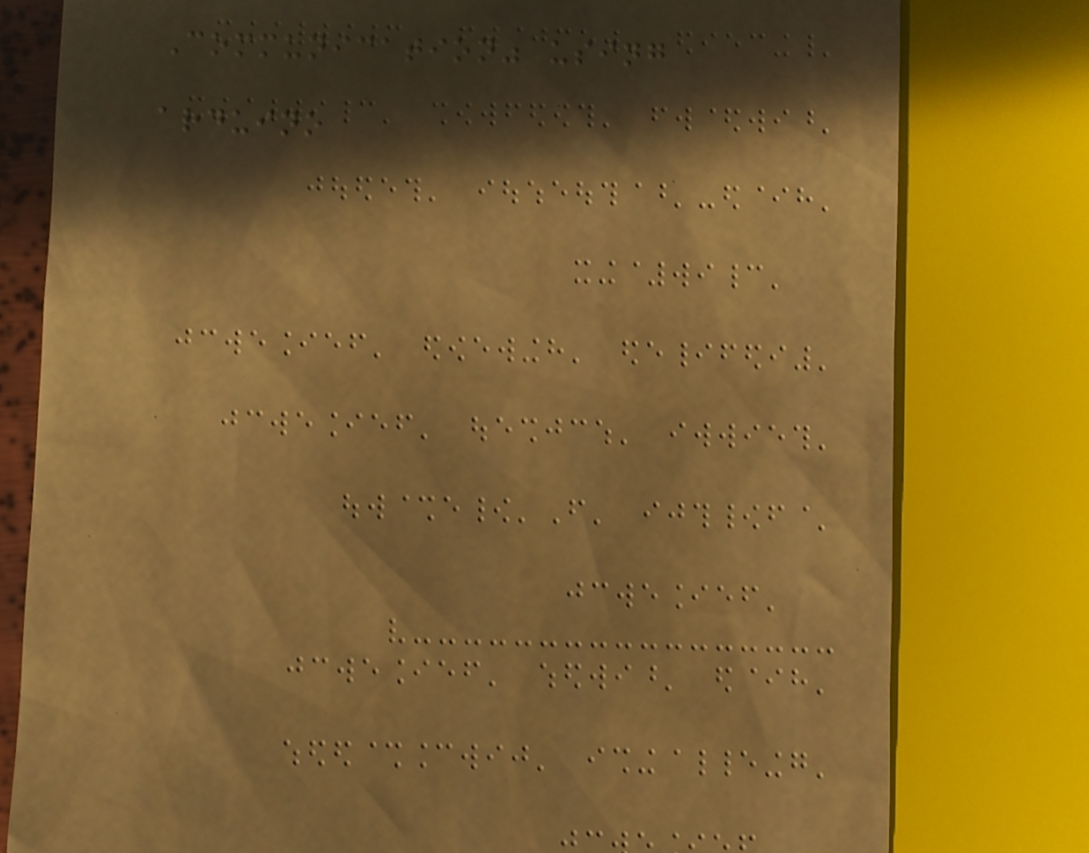Communication" using
arduino
